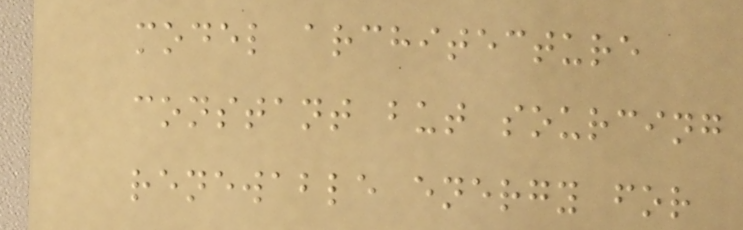model architecture
constant but sourcing
renewable energy for
